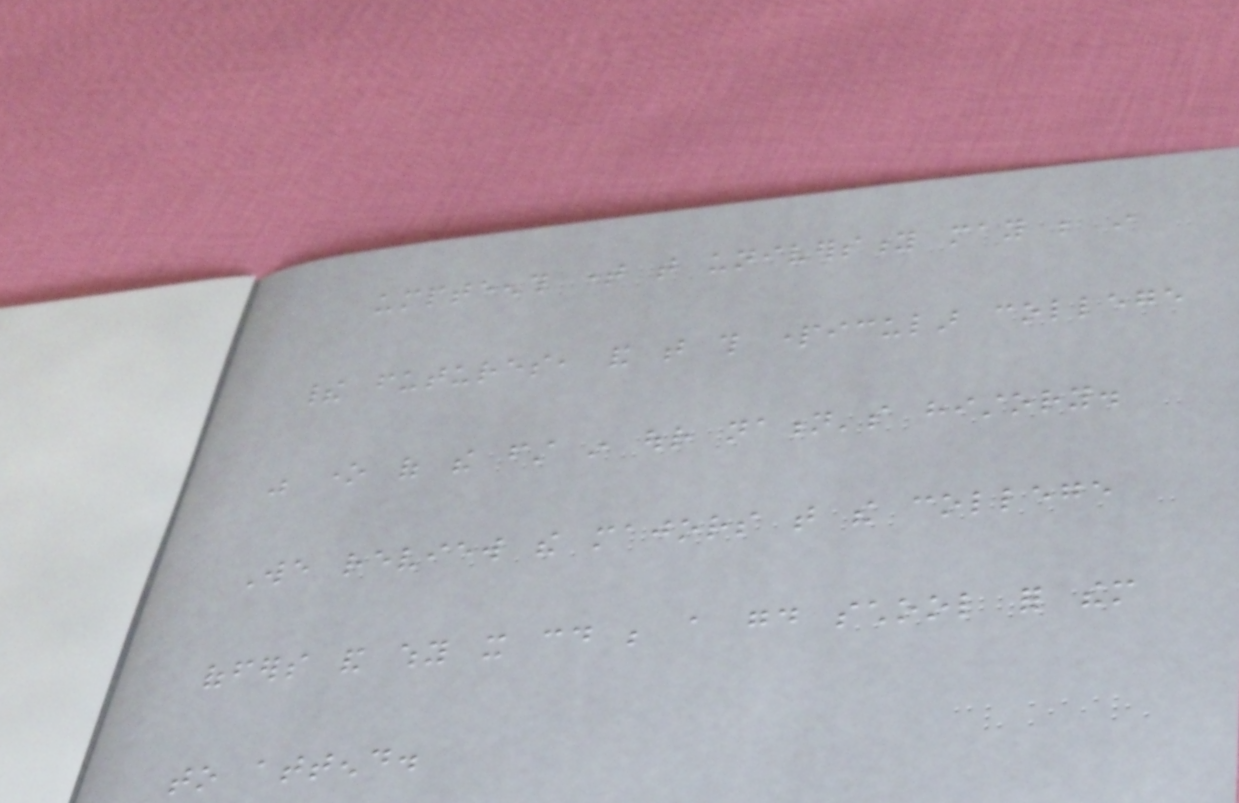umpteenth time that university may be in
their futures, and that this particular college
was one of the first in our nation's history.
We review the majors that the college
offers and why it could be a good school for them
to attend.
